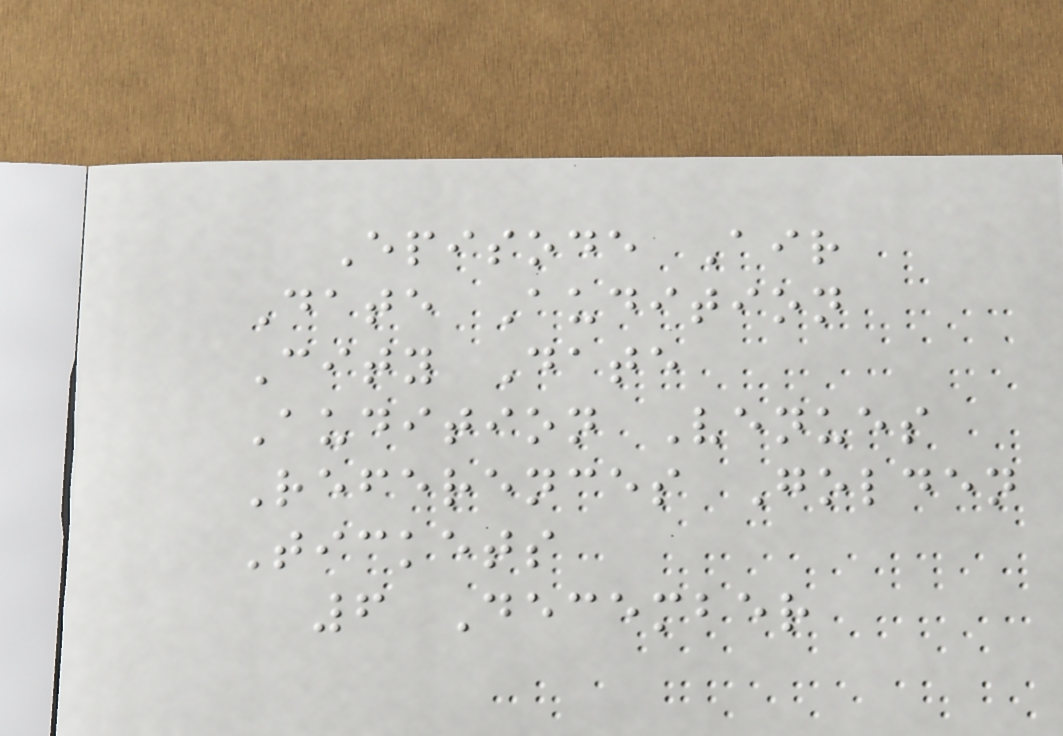Episode Air
Date Audition
City Date
Audition Venues
References Golden
Tickets
6 December
